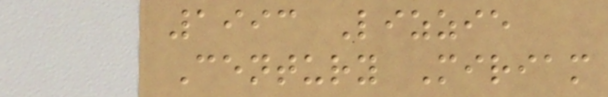1993 Lizzie
Century Miriam
